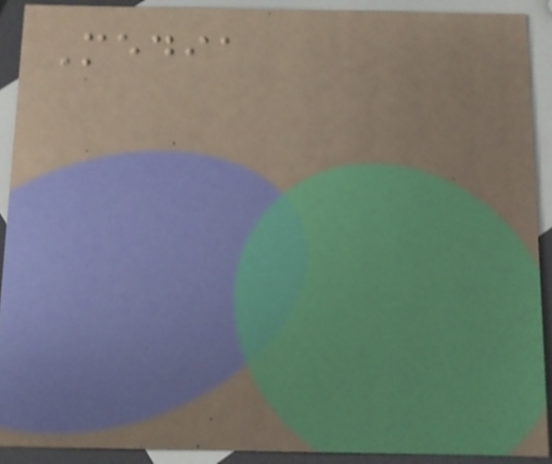Media
